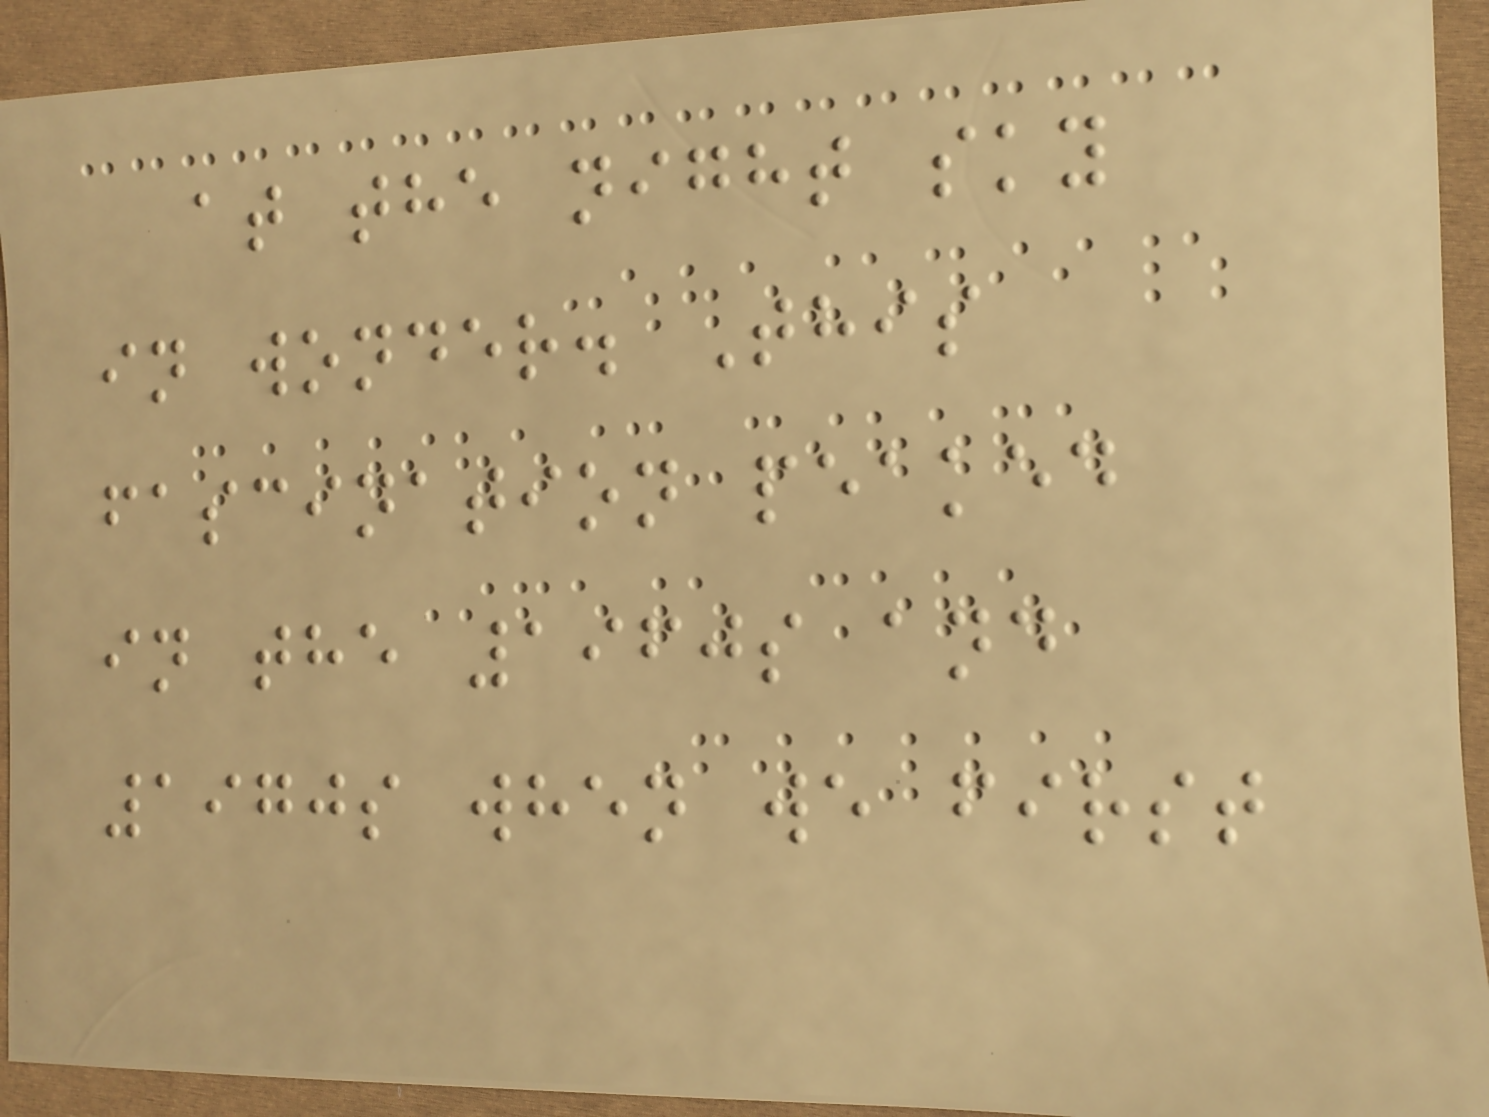at the night sky
in wonder. This
fascination peaked
in the 1960s and
1970s when we first
